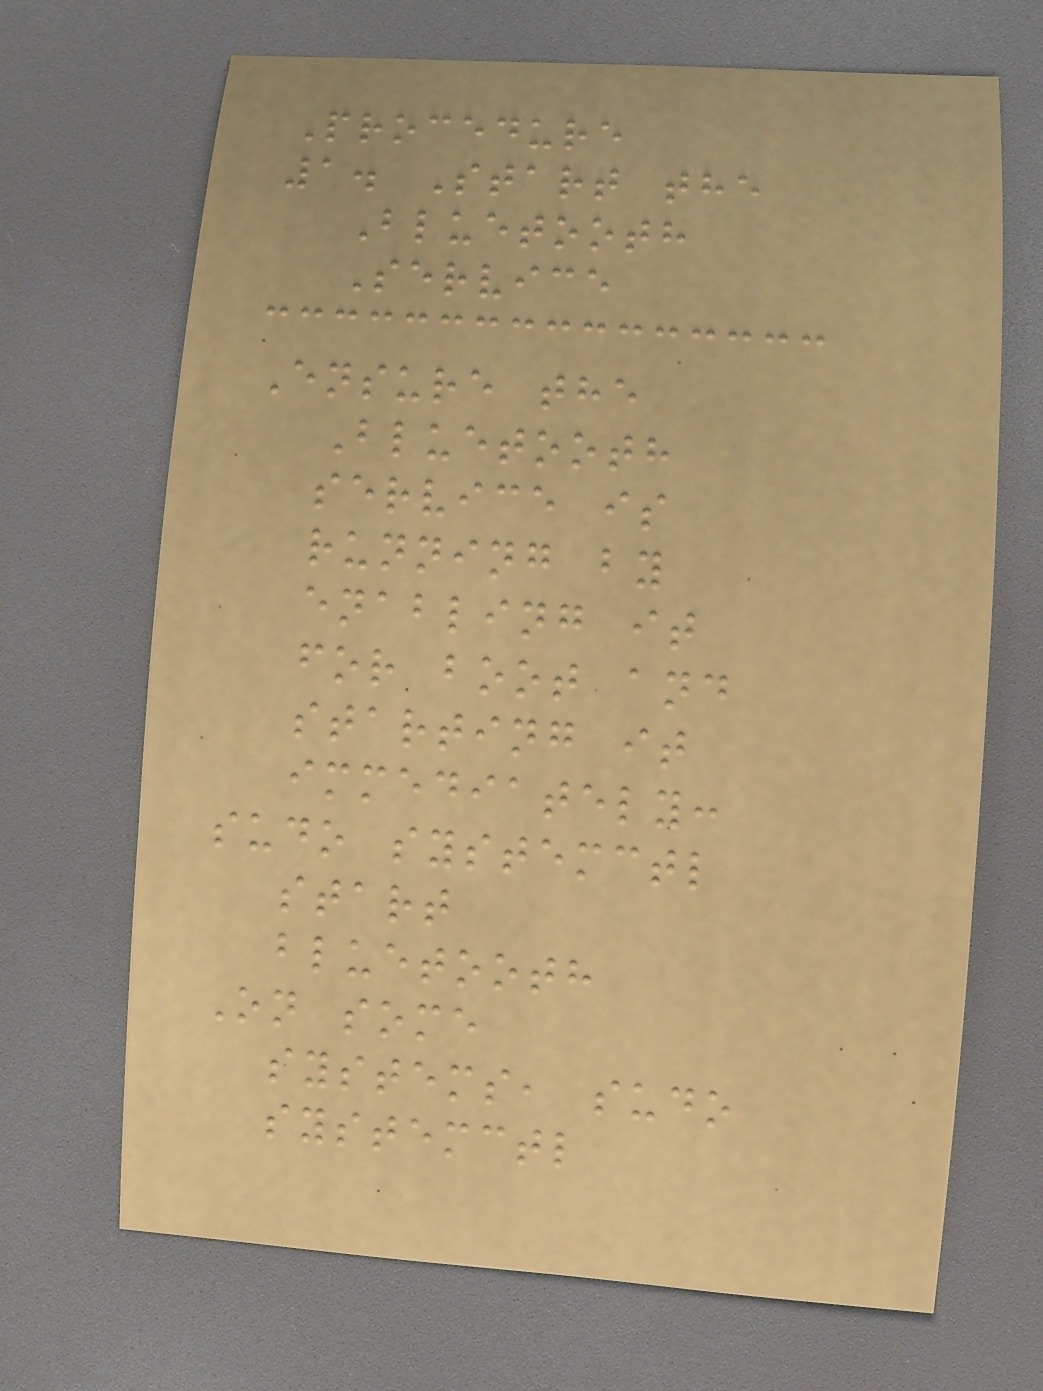Procedure
1. Start the
Bluetooth
Service
Ensure the
Bluetooth
service is
running by
enabling it
for boot and
starting it
immediately:
sudo systemctl
start
bluetooth
On some
systems, sudo
systemctl
